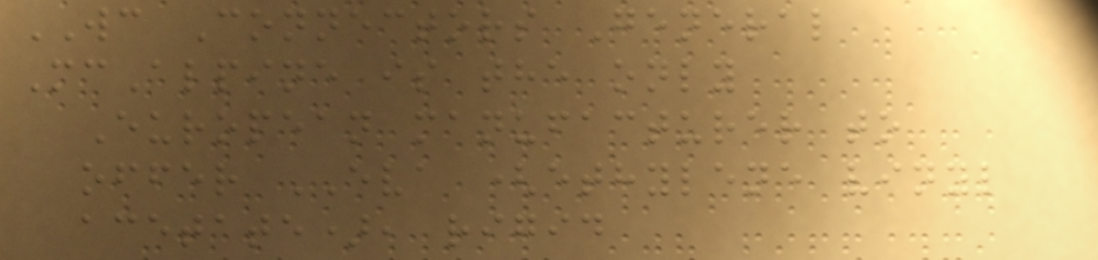WC Connectors General
McAlpine is the only
European manufacturer to
offer EVA (ethylene vinyl
acetate), rigid
